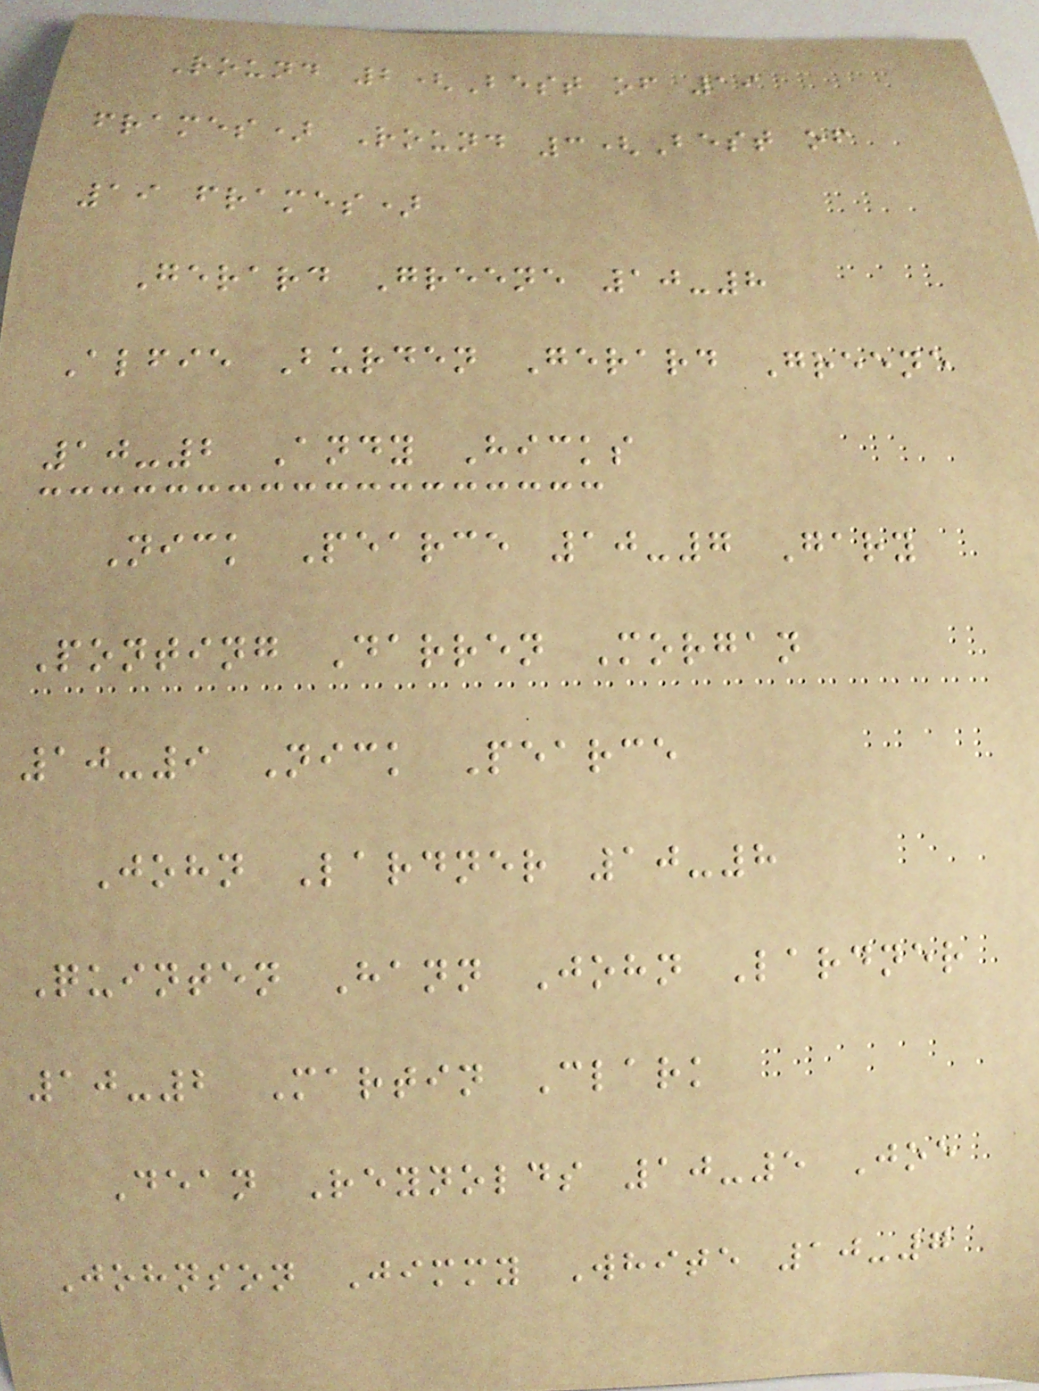Round 2(Best of 19
frames) Round 3(Best of
19 frames)
Gerard Greene 10-8
Alfie Burden Gerard Greene
10-2 Andy Hicks
Nick Pearce 10-7 Gary
Ponting Darren Morgan
10-9 Nick Pearce
John Lardner 10-8
Quinten Hann John Lardner
10-2 Martin Clark
Dean Reynolds 10-5 Joe
Johnson Jimmy White 10-7
